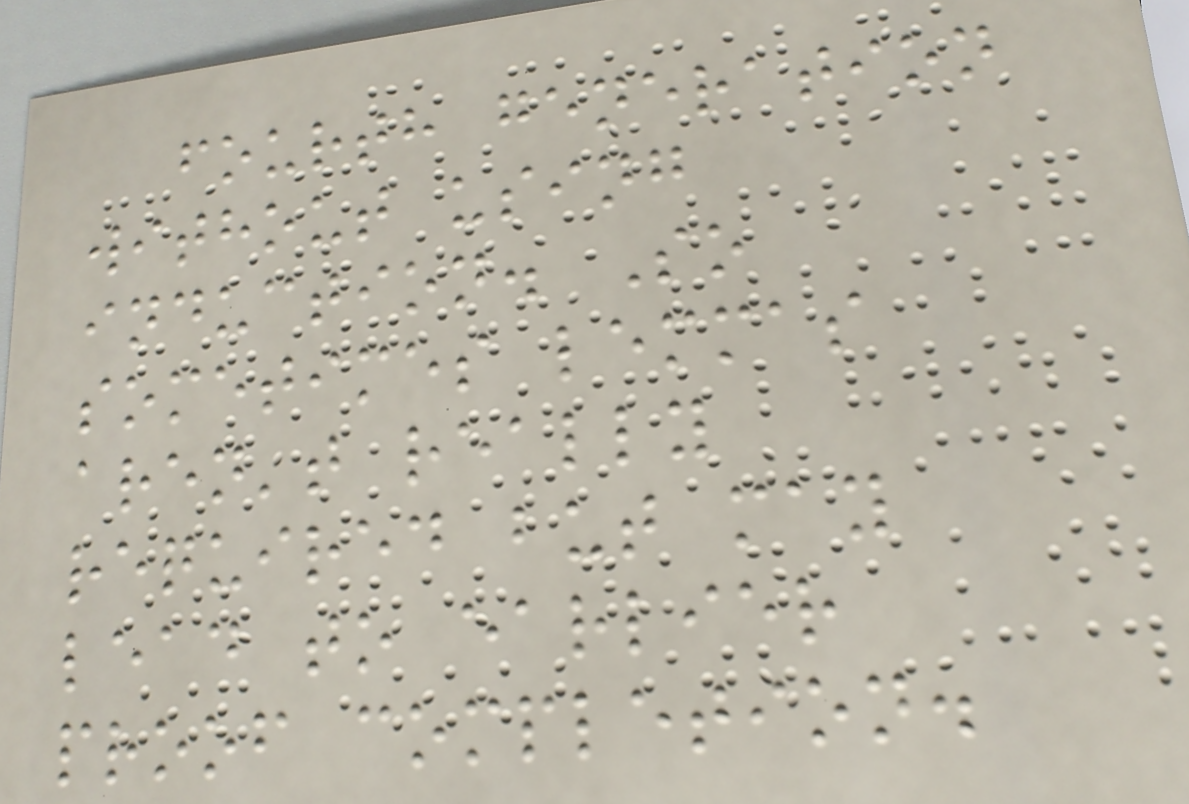fourth generation
without using
induction. So
sometimes lemmas
aren't really
required but may
lead to earlier
proof completion.
